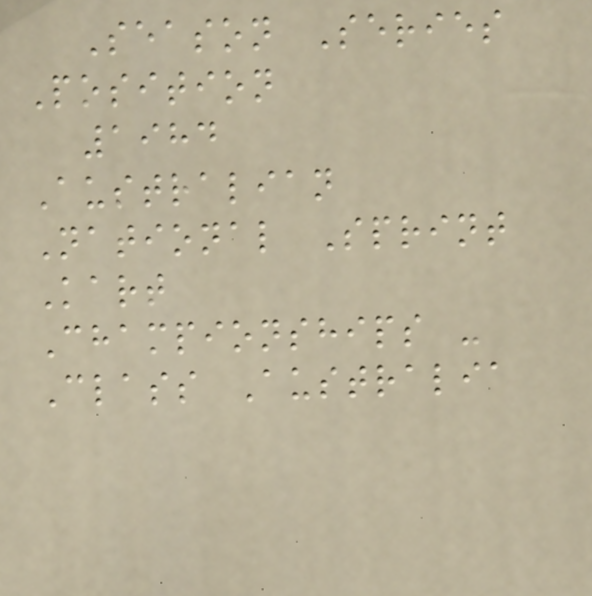Season Series
Position
1984
Australian
National Sprint
Kart
Championships -
Class Australia
